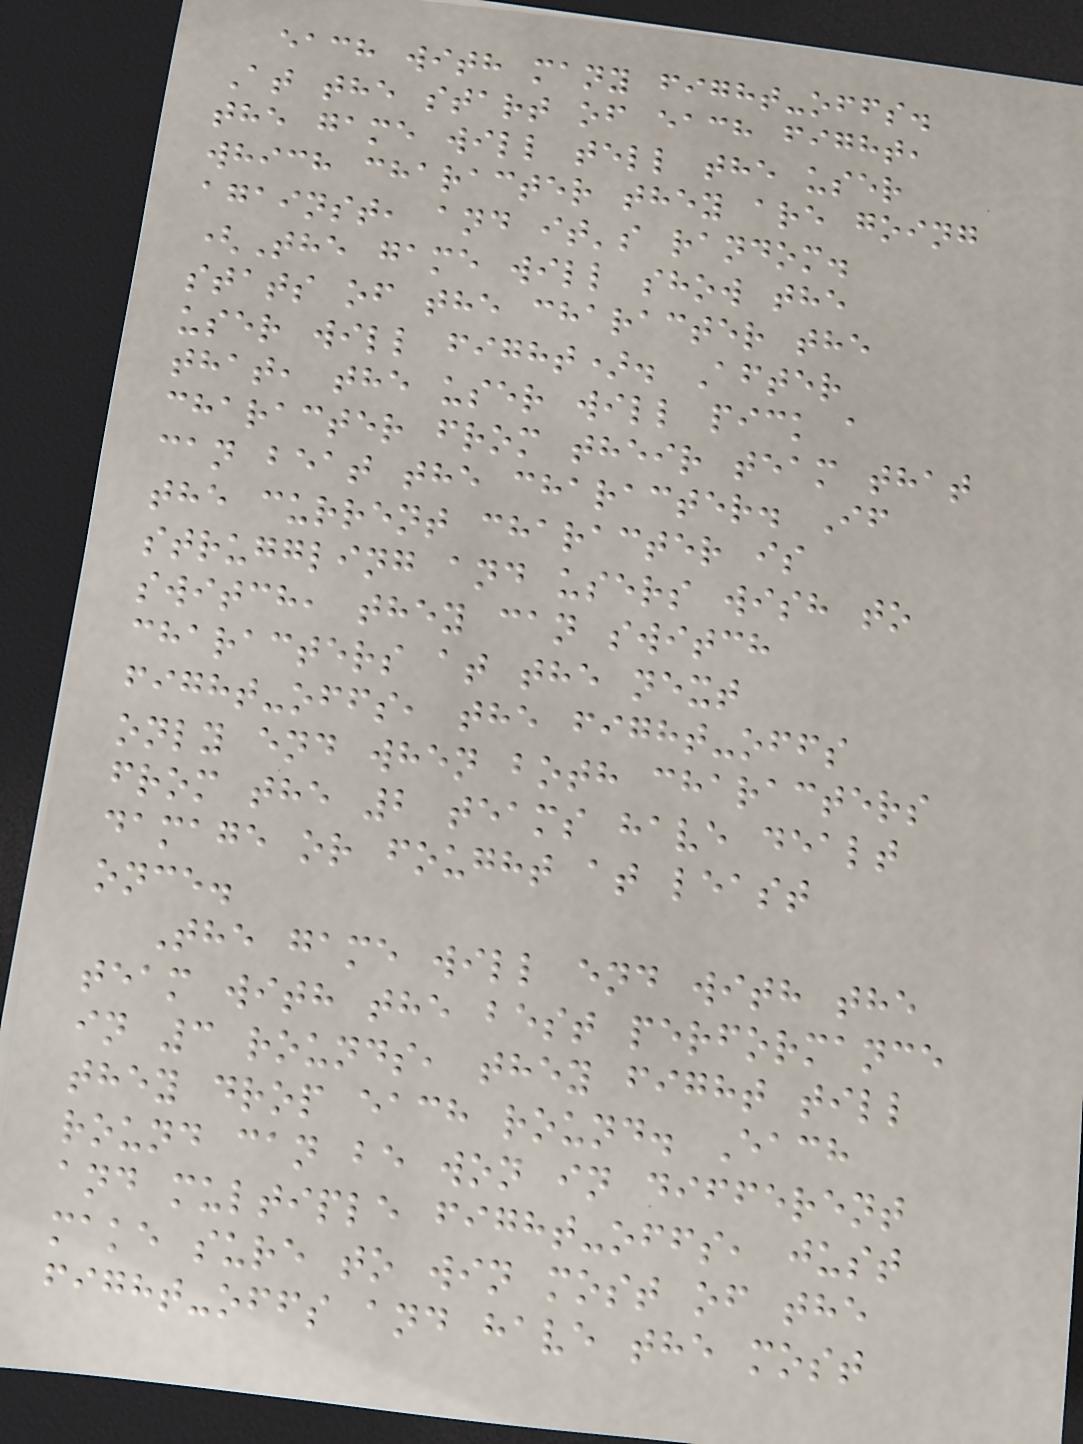each with many fight-offs.
At the start of each fight,
the game will tell the user
which character they are going
against, and it's random.
(The game will show the
stats of the character the
user will fight). After
that, the user will pick a
character from their team that
can beat the character. If
the current character is
struggling and users wish to
switch, they can switch
characters at the next
fight-offs, the fight-offs
only end when both characters
from the 2 teams have dealt
damage or fought at least
once.
The game will end with the
team with the best performance
in 3 rounds, they fight till
they drop each round. Each
round can be won in different
and multiple fight-offs, just
make sure to win most of the
fight-offs and have the most
